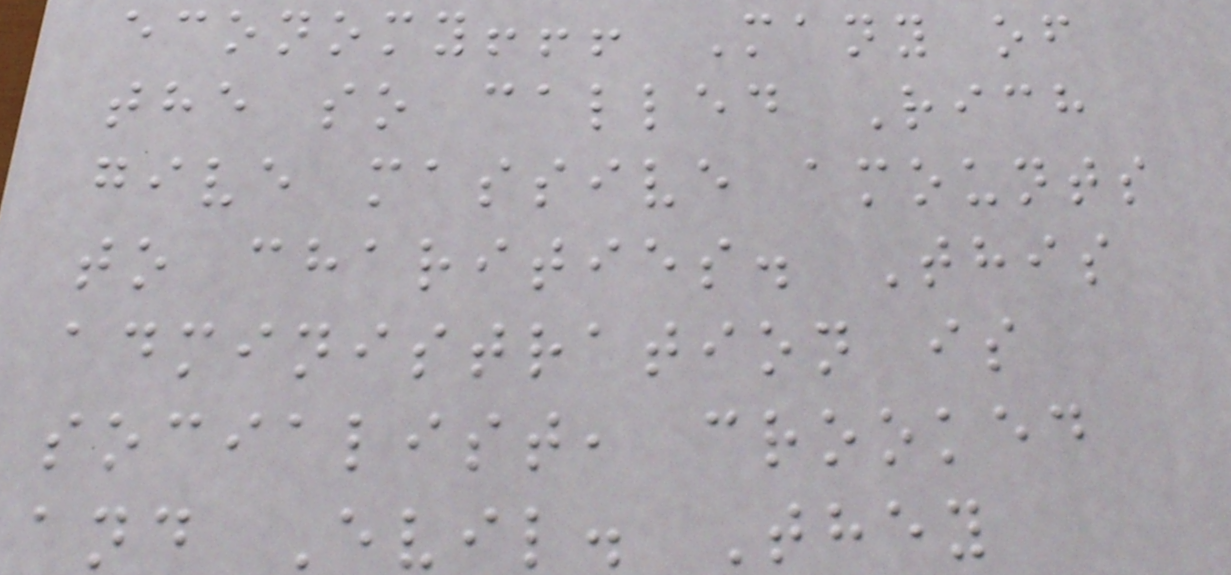economy!!! Many of
the so called Rich
give massive amounts
to charities. This
administration is
socialist, crooked
and Evil. They
